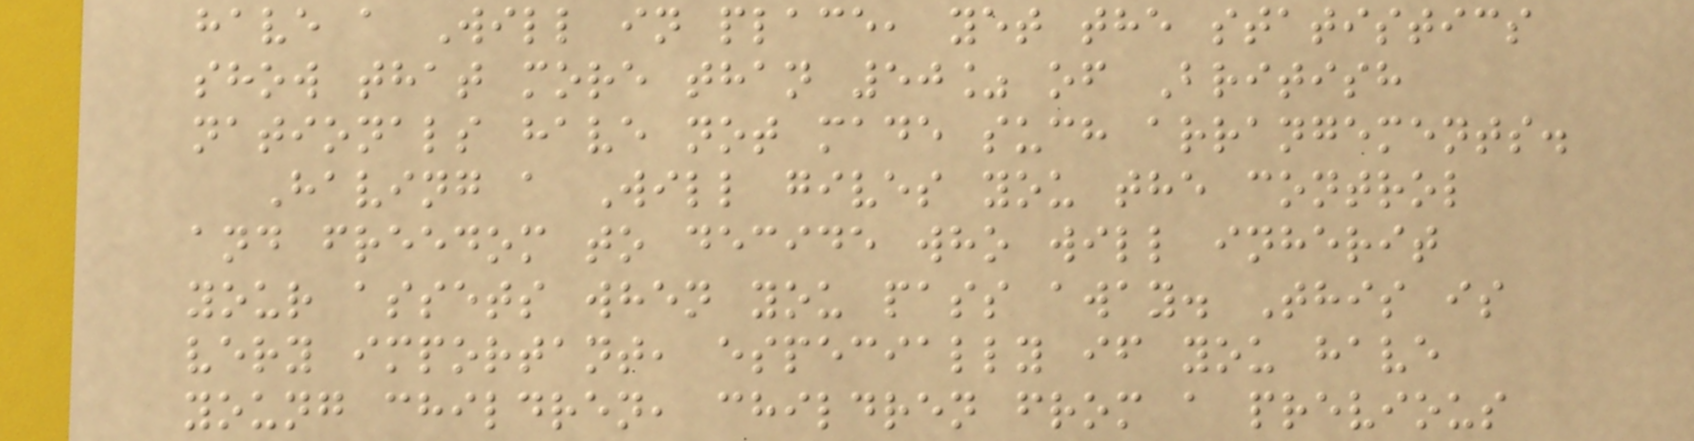have a Will in place, yet the statistics
show that more than 50% of British
nationals have not made such arrangements.
Having a Will gives you the control
and freedom to decide who will inherit
your assets when you pass away. This is
very important, especially if you have
young children, children from a previous
